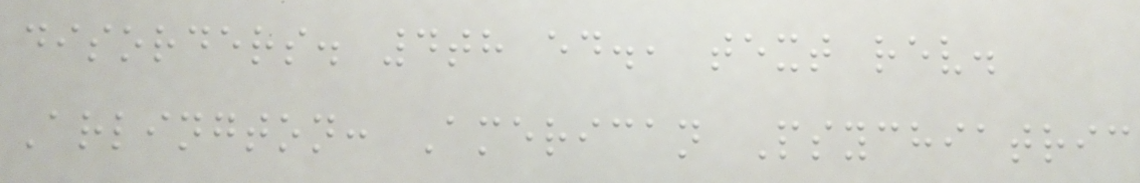disorders. 4th ed., text rev.
Arlington: American Psychiatric
